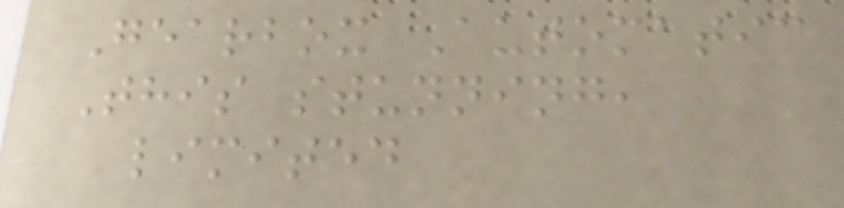Gearbox Automatic
This stunning,
limited
